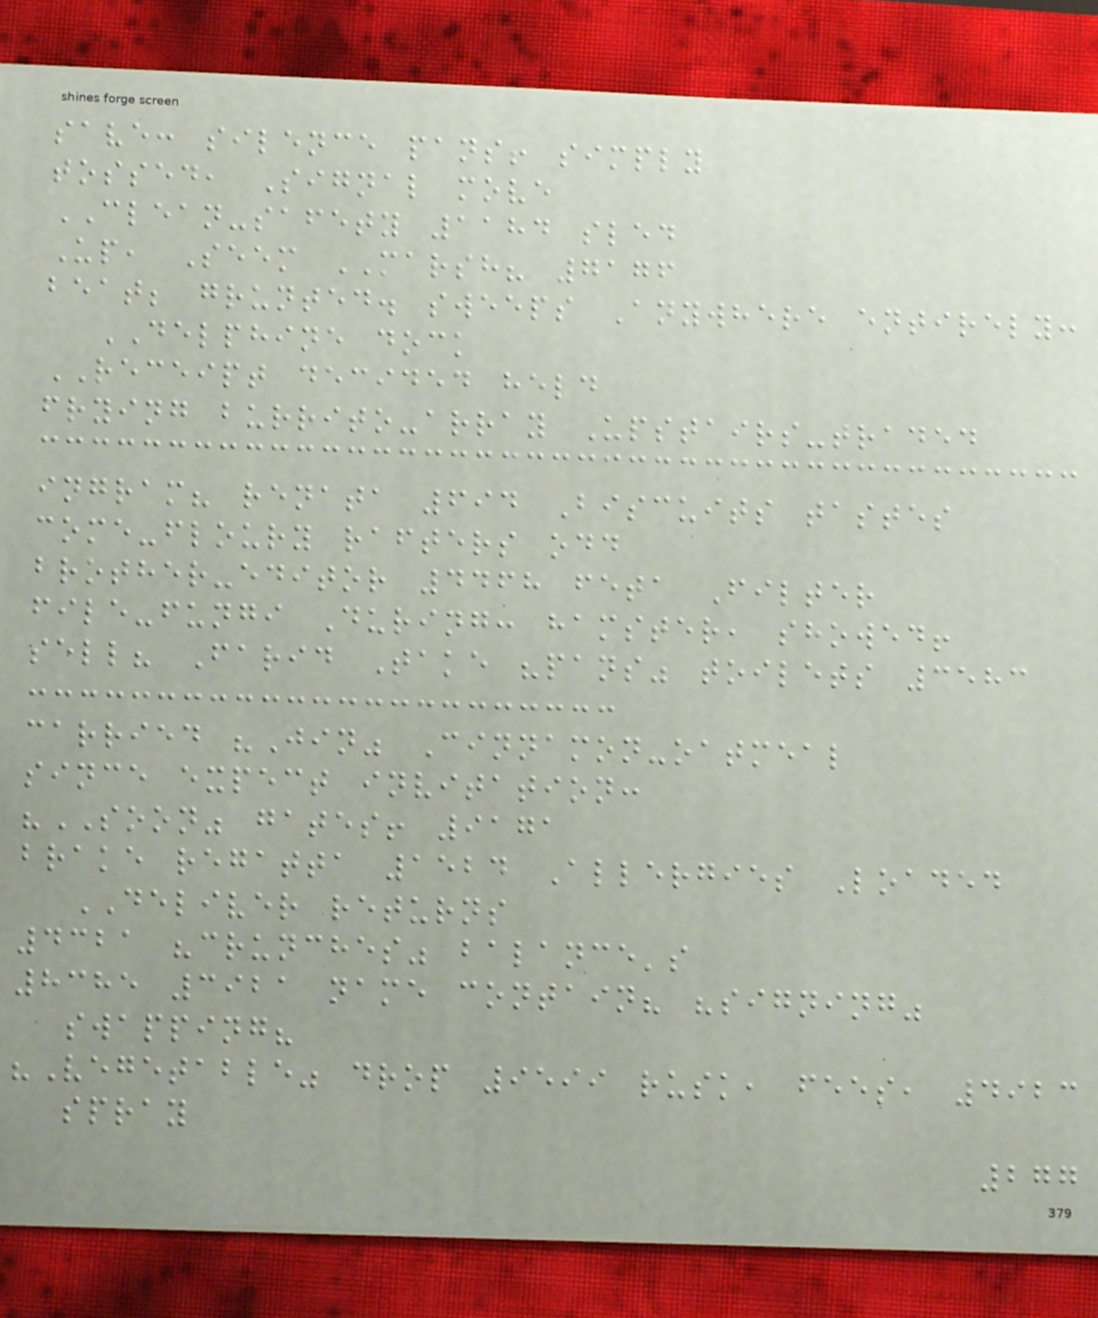save: silence pans! simply
tossed, Signal move
CLEAN-safety 1184 sled
Up, Seem MARSH? 7176
beat; grunted. sweeps Anywhere entirely:
DELPHINE dock
RECEIPT decided held
frying burrito-array Upstairs-traded
ingram? renata 694 Biscuits tastes
come-floury rafters odd
brother-editor 4468 feta Filter
file-fungi During: hamster, showed!
sell? Farid Take "pans" toilets 3583
carried "Jin" Cinnamon-oatmeal
since expect invitation:
"SOON" gates! 9171
brake regatta 1524 Allergies Loaded
DELIVER returns
4321 "crunches" balance's
8385 3921 name contain? "signing"
swapping?
"Vegetable" drop 9599 rusk, fees, 4923
spray
277
